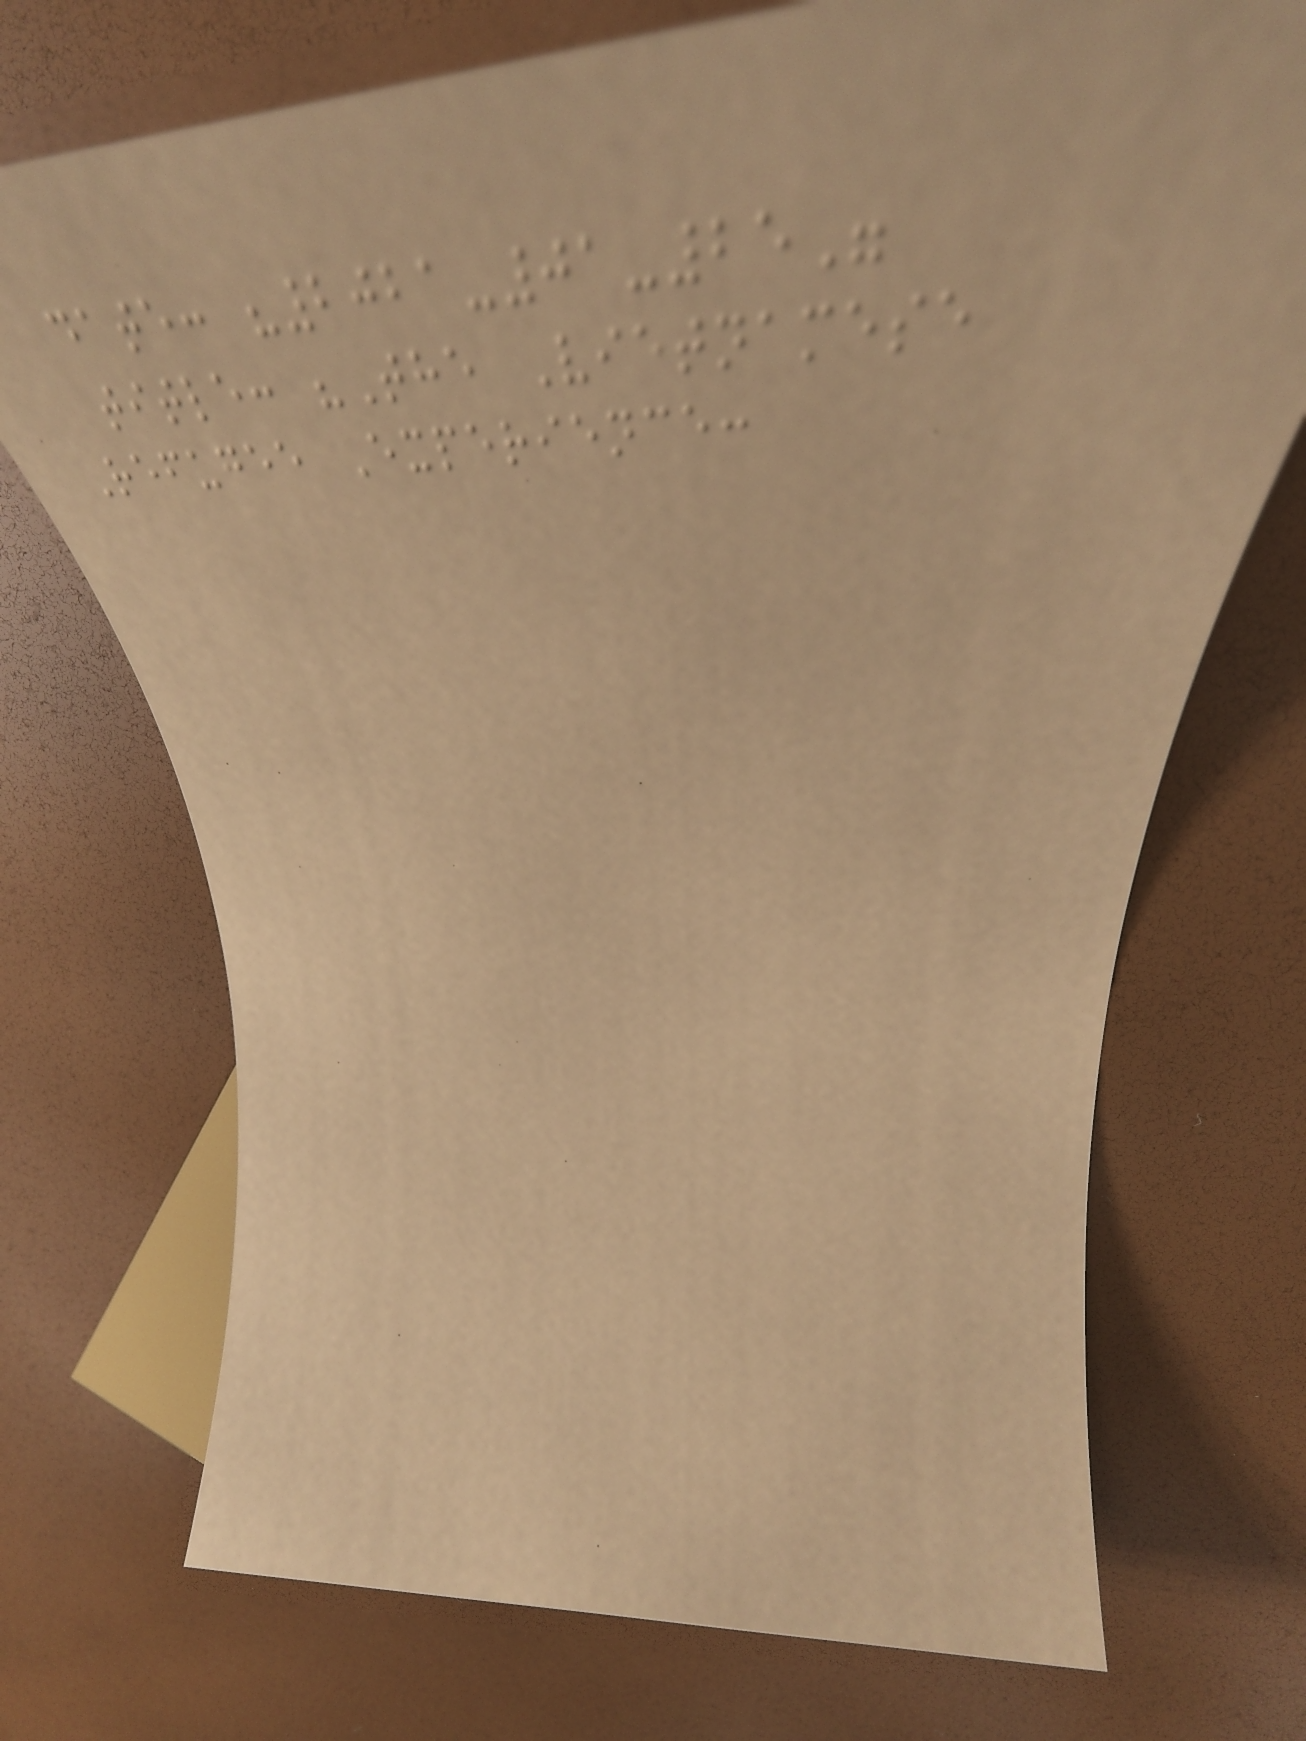date: "2021-01-25"
title: "The Vietnamese
Refugee Experience:
